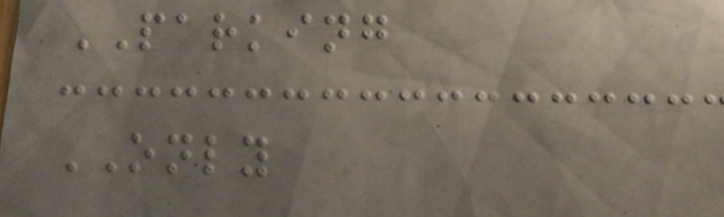PARKING
ONLY
